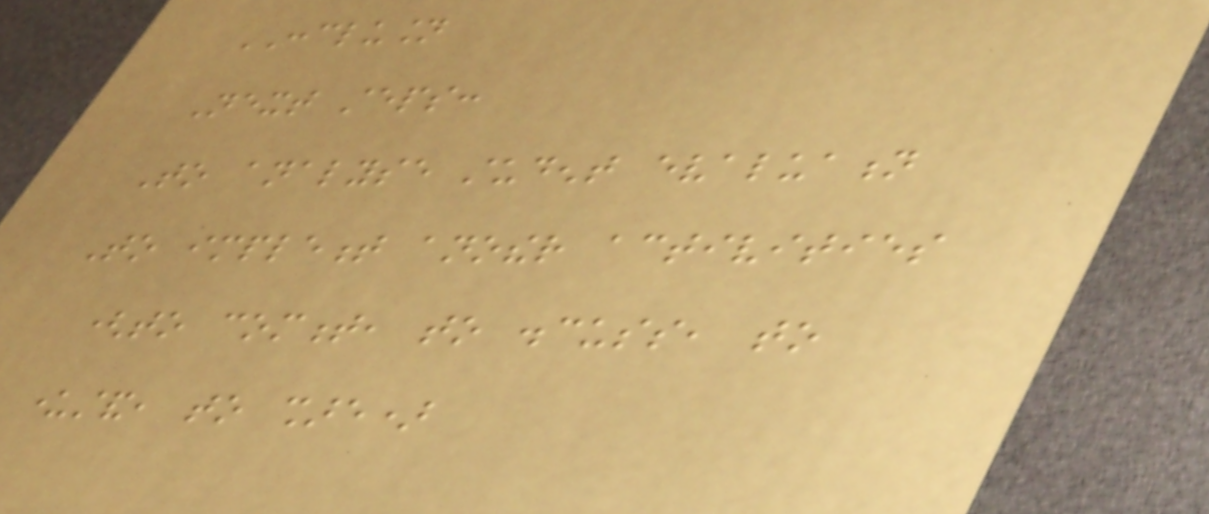CONCLUSION
Next steps:
To analyse student evaluation
To implement another activities
(to comment, to discuss, to
understand, to share)
